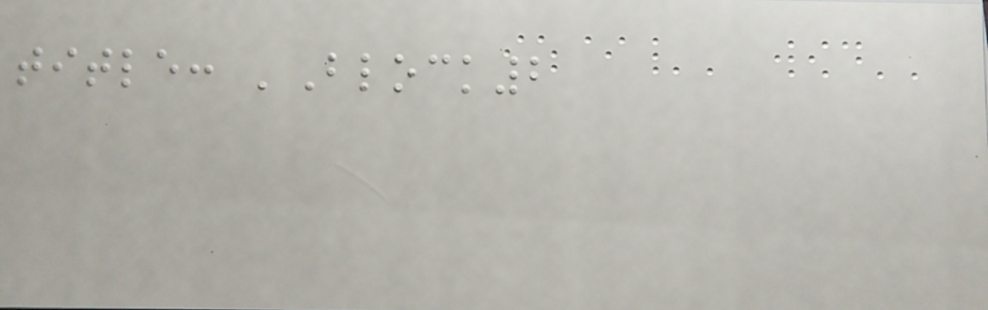title: 'Block2
